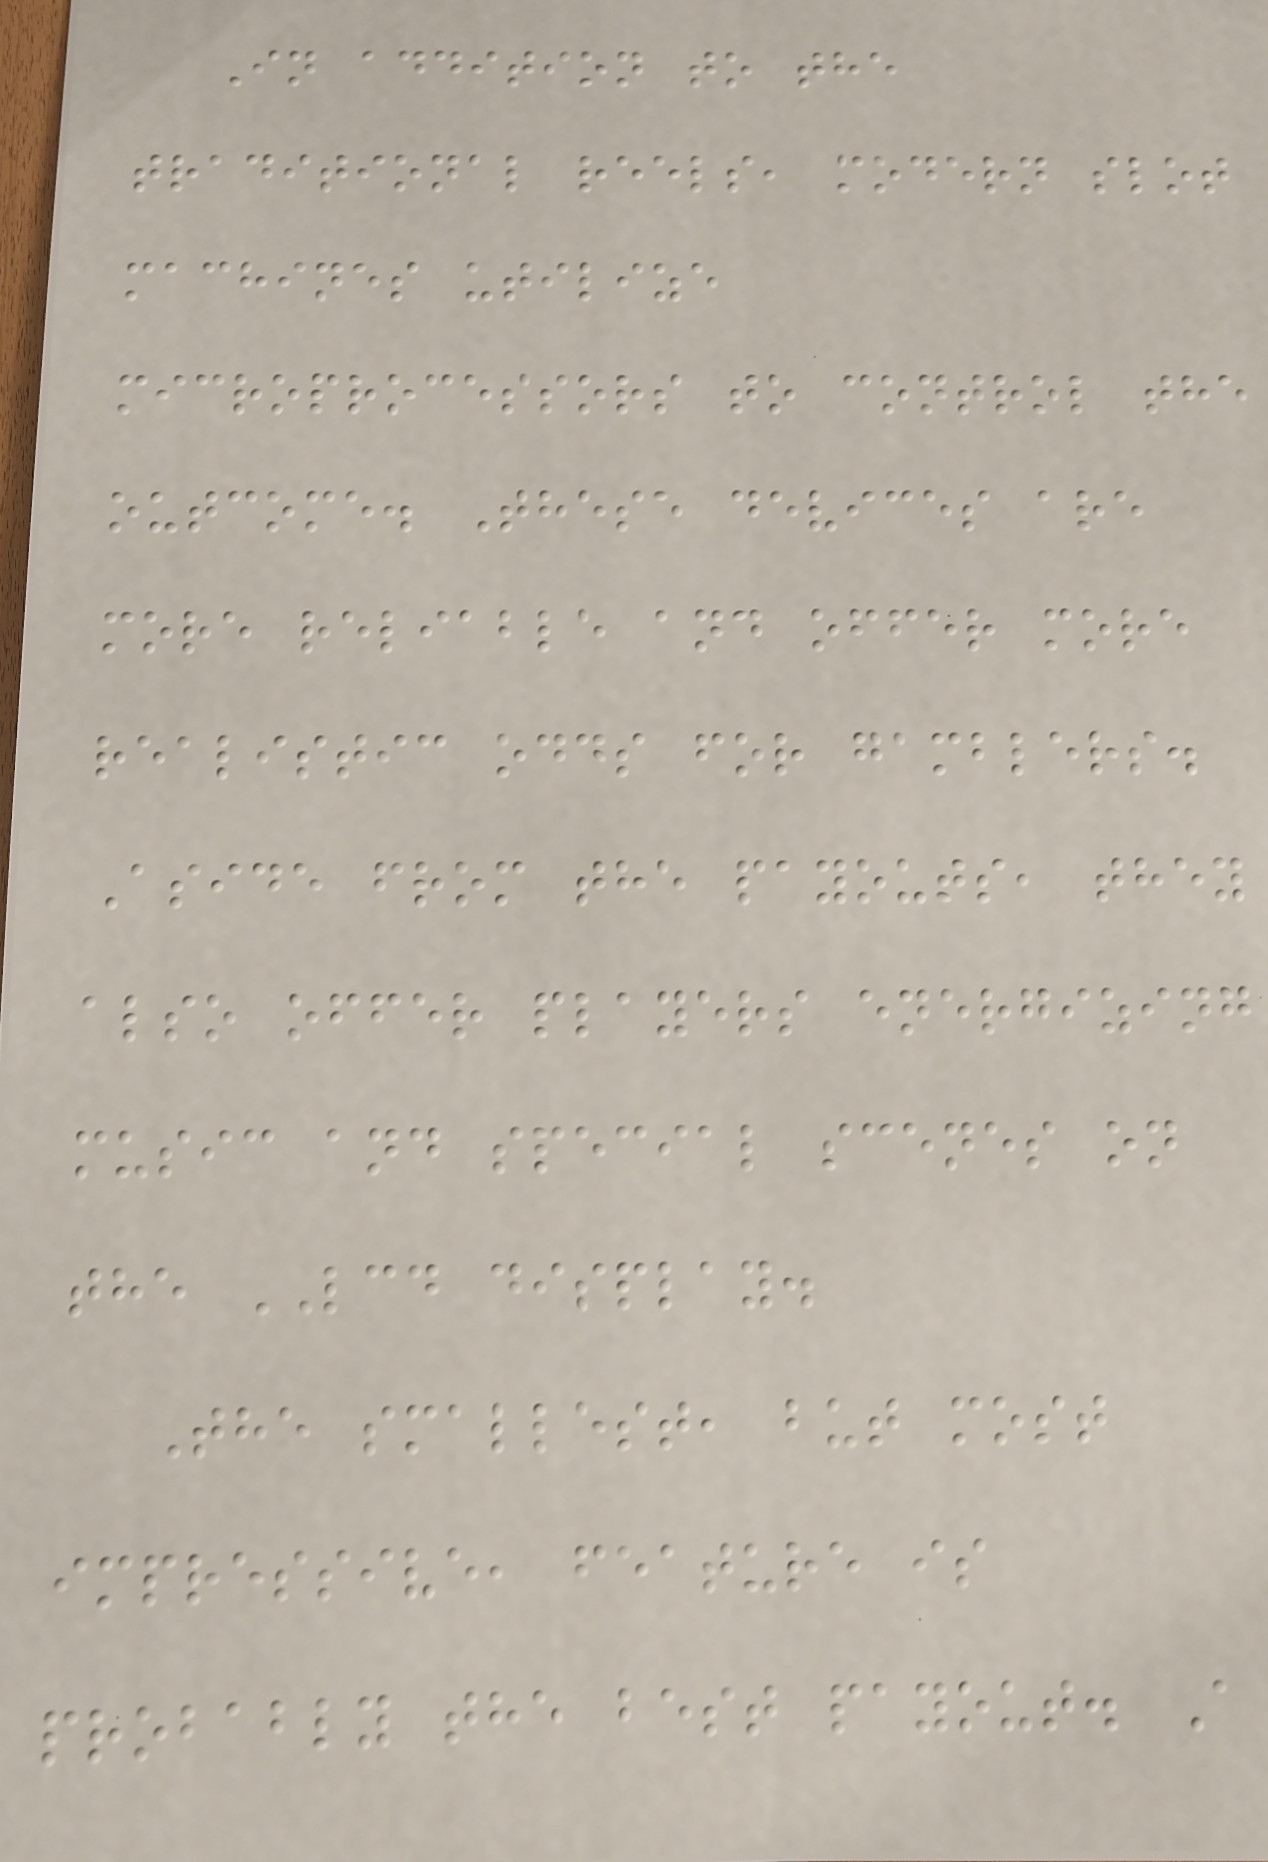In addition to the
traditional reels, modern slot
machines utilize
microprocessors to control the
outcome. These devices are
more reliable and offer more
realistic odds for gamblers.
Aside from the payouts, they
also offer players energizing
music and special scenes on
the LCD display.
The smallest, but most
impressive, feature is
probably the best payout. A
